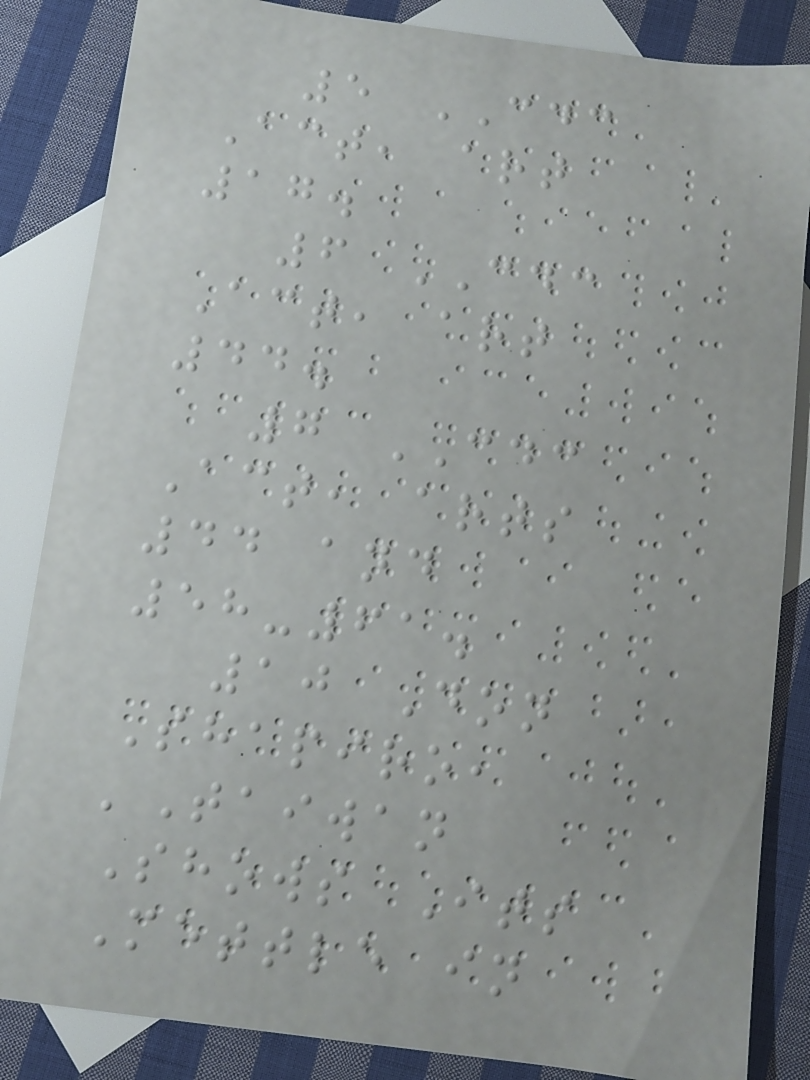5 CDC
Act, art
17.
6 CDC
Act, art
44.
7 CDC
Act, arts
44 and
58-61.
10 Don
Shapiro,
'Taiwan
Shows Its
Mettle in
